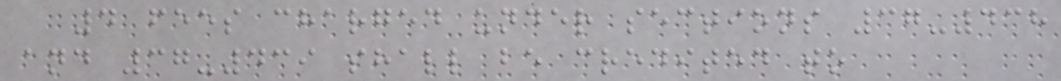4 fees charged under sections 37-438
and 37-439 shall be credited to
